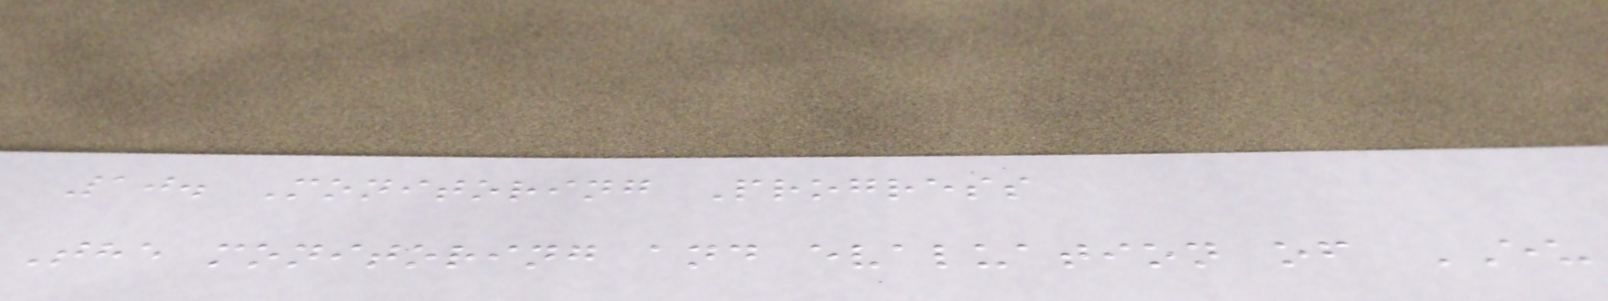10. Monitoring Progress
The monitoring and evaluation of EU
